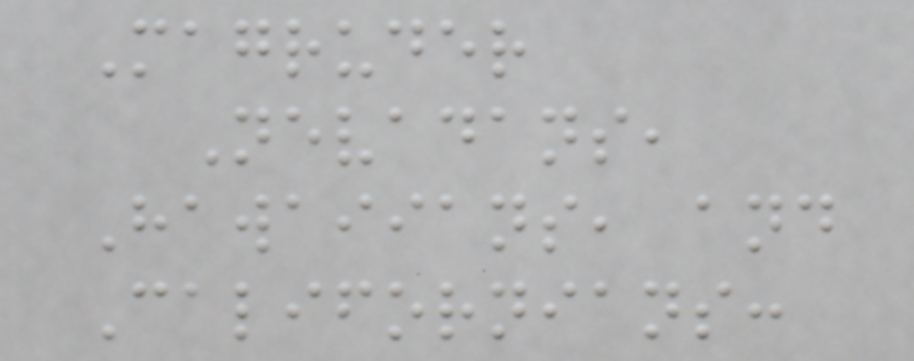Magruder
Nevadans,
Hawaiians, and
Californians:
